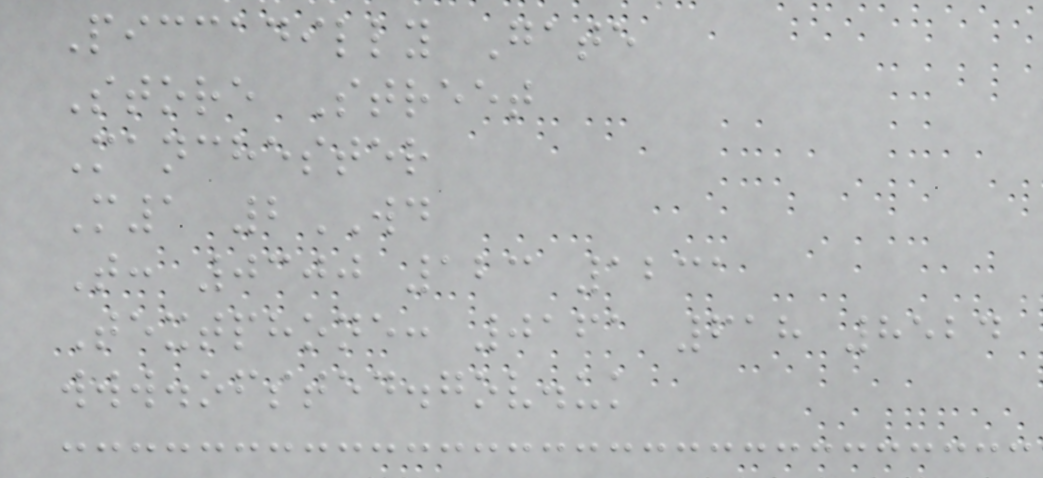Piccadilly Gate
Store Street
Manchester
M1 2WD
T: 0300 123 1231
Textphone: 0161 618 8524
www.ofsted.gov.uk
